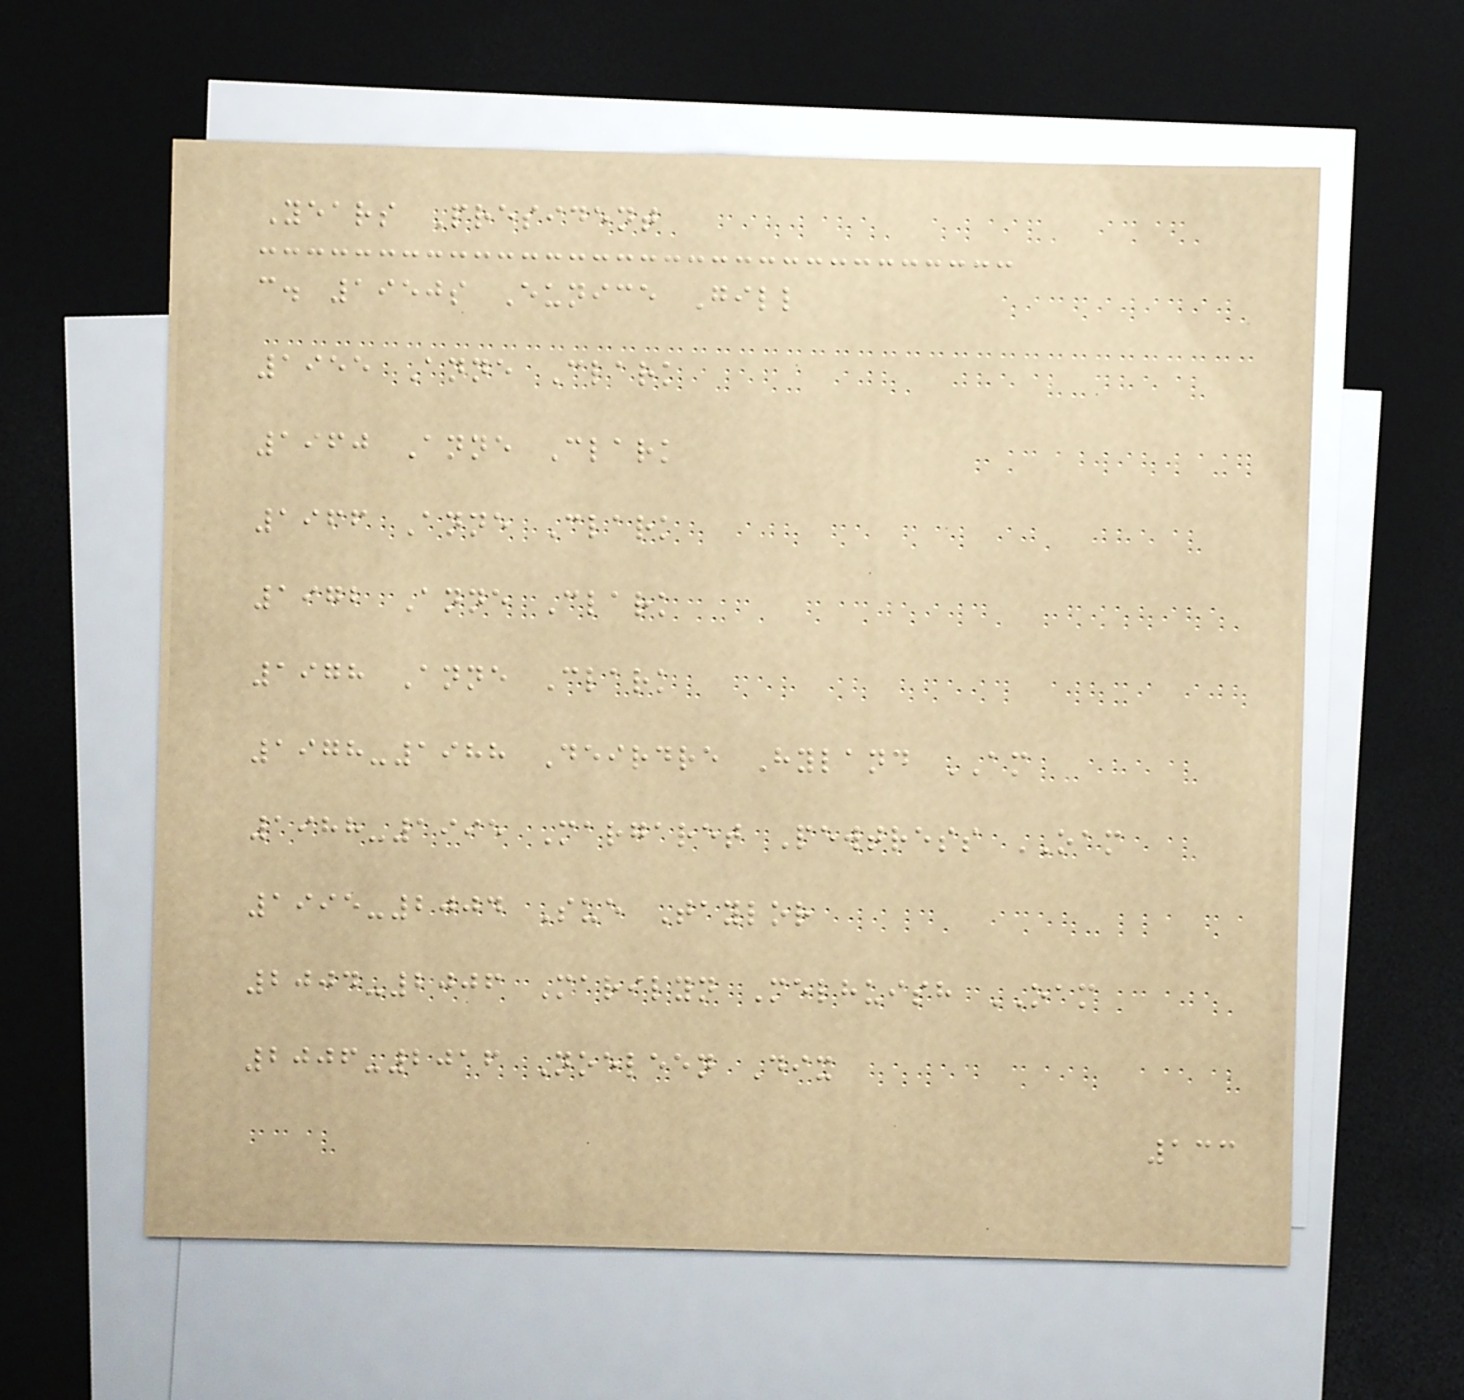Years President
c. 1950s Eunice Gill
1955 Anne Clark
1960 Anne Clark
1966 Anne Clark
1972 Anne Clark
1978 Anne Clark
1978-1988 Deirdre Hyland AM
1988-1995 Margaret Pewtress OAM
1995-2004 Sue Taylor
2004-2006 Marilyn Melhuish OAM
2006-2016 Noeleen Dix
133
